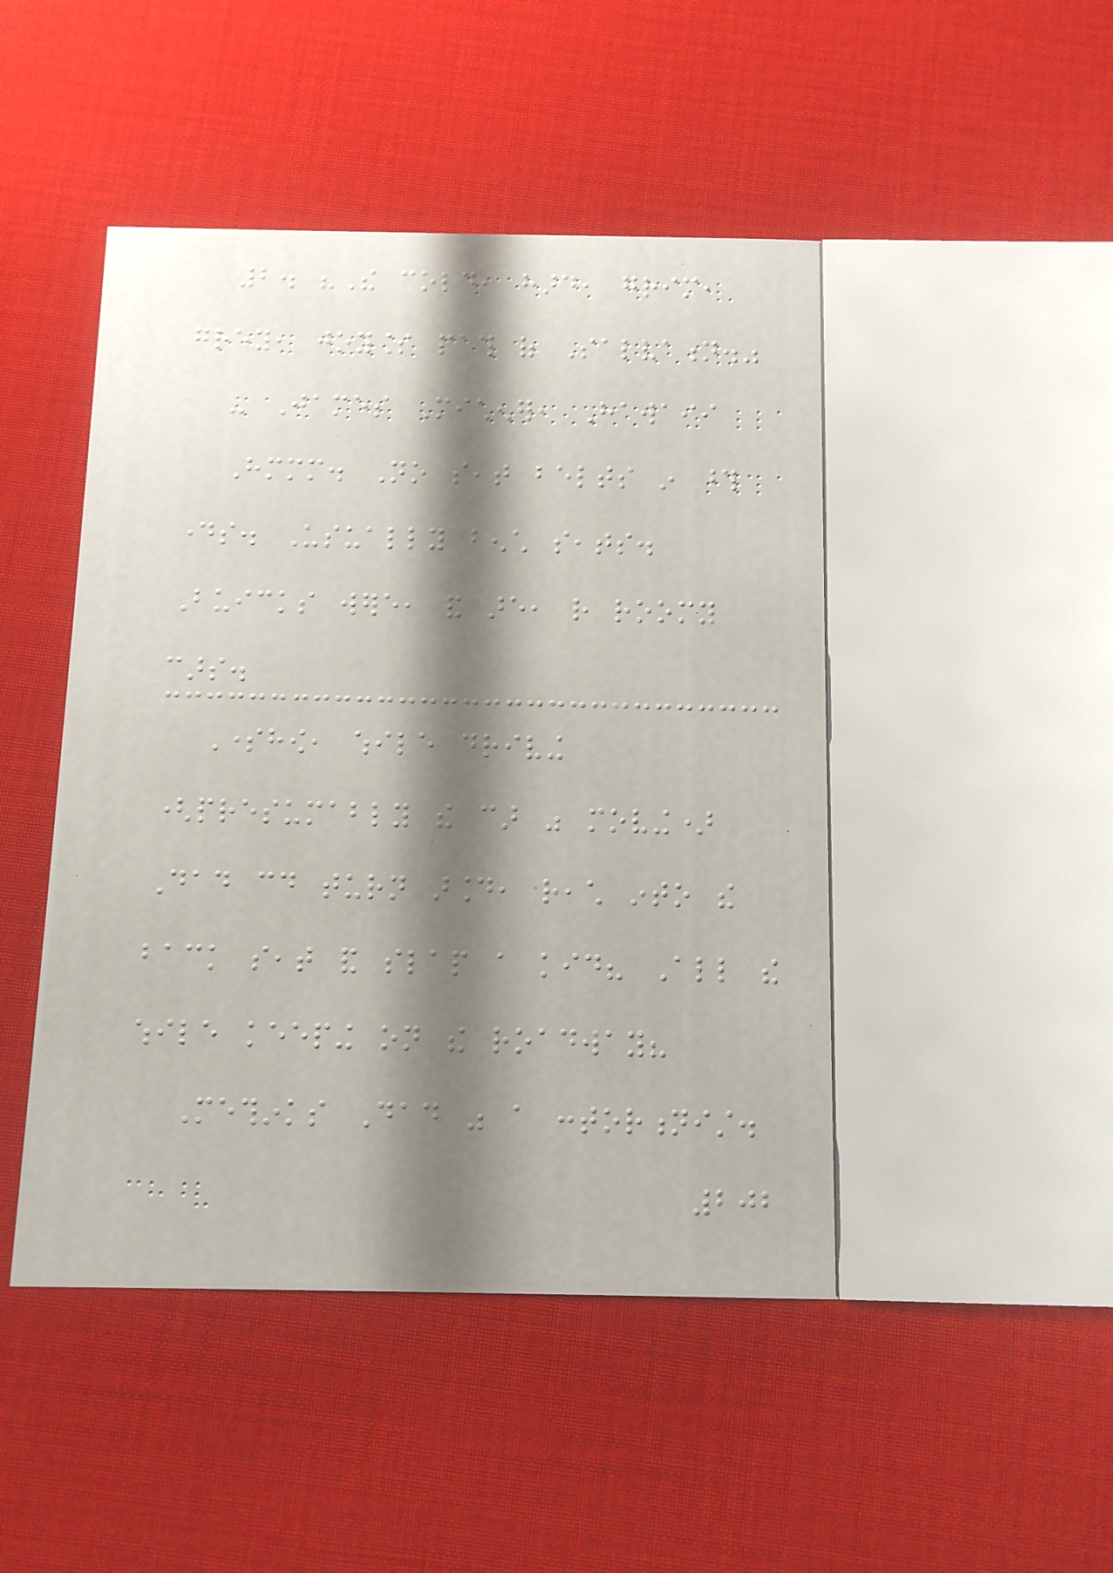2. "The cold, hard, grim,
grey, joyless path of Salvation."
- James Michener, Hawaii
Hmmm. No seat belts in those
days. Usually bench seats.
Buicks were, and are, rather roomy
cars.
Somehow, while driving
(presumably the car was moving)
Dad could turn around, reach into the
back seat and slap a kid? All the
while keeping on the roadway?
Methinks Dad was a contortionist.
202
